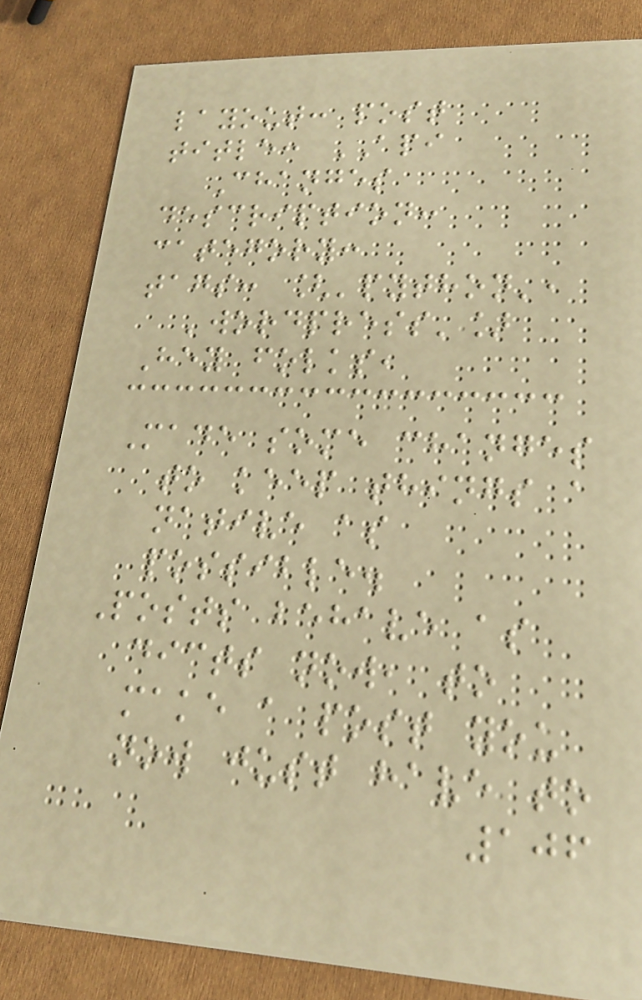layout: post
title: API
Changes
description:
category:
tags: ['python',
'wordpress']
Hey folks,
Made some changes
to keep things a
native as
possible.
Posts behave as
dicts now, to
make a post you
now just have to
106
